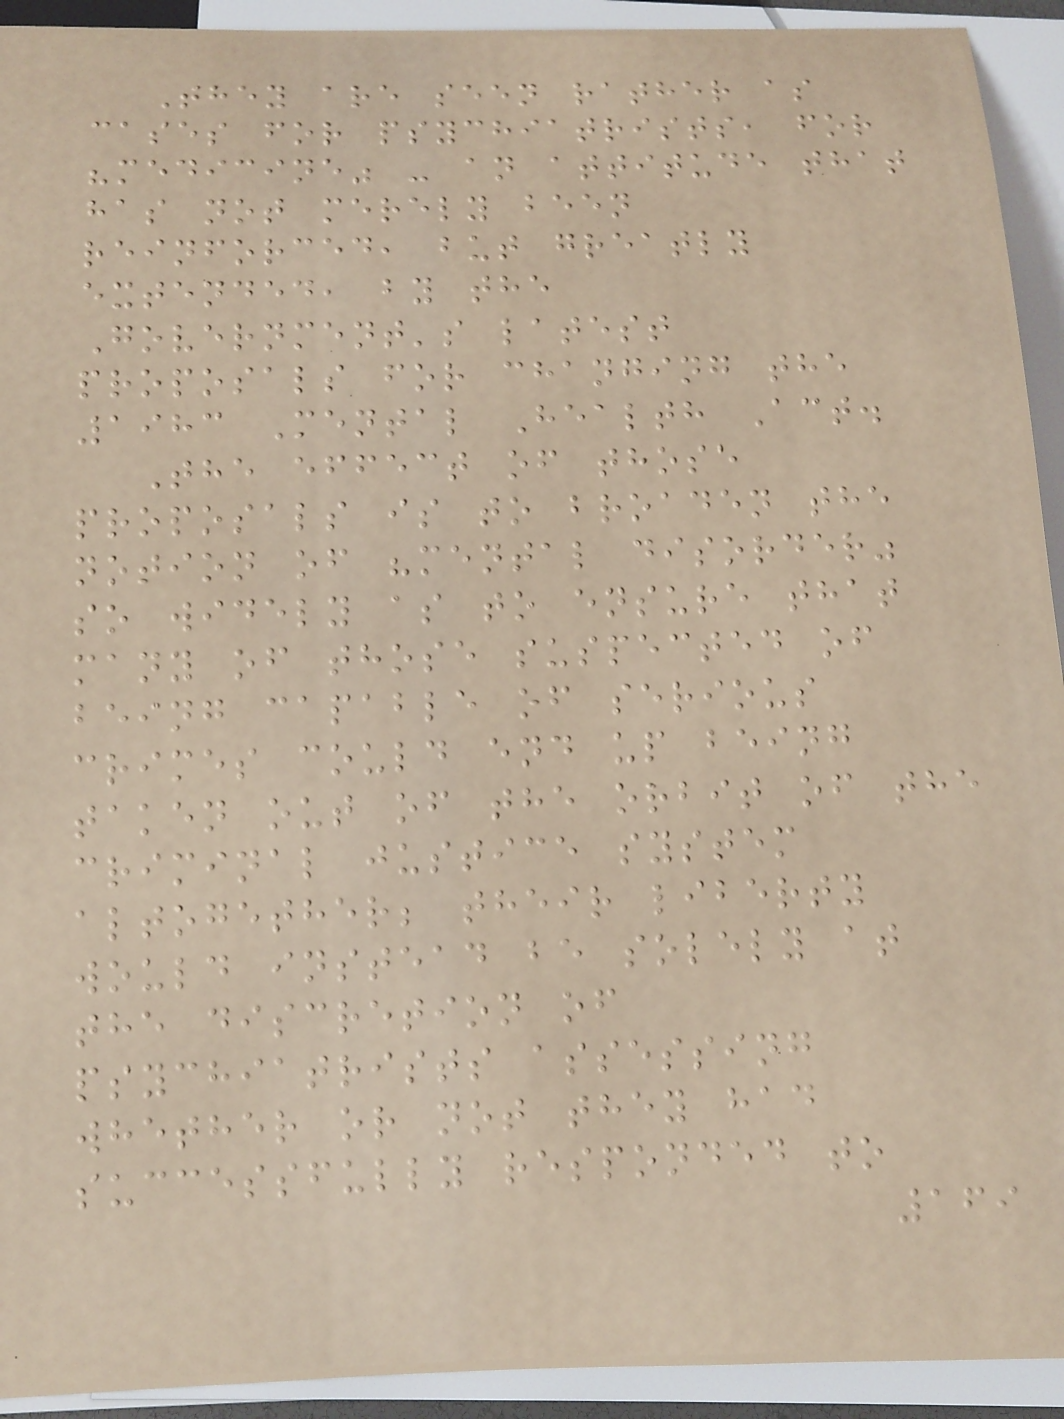They are seen rather as
cases for psychiatrists, for
"medicine" - an attitude that
has not merely been
reinforced, but greatly
extended, by the
Government's latest
proposals for changing the
1983 Mental Health Act.
The effect of those
proposals is to broaden the
notion of "mental disorder"
so widely as to ensure that
many of those suspected of
being capable of serious
crimes could end up being
taken out of the orbit of the
criminal justice system
altogether; their liberty
would instead be solely at
the discretion of
psychiatrists assessing
whether or not they had
successfully responded to
169
